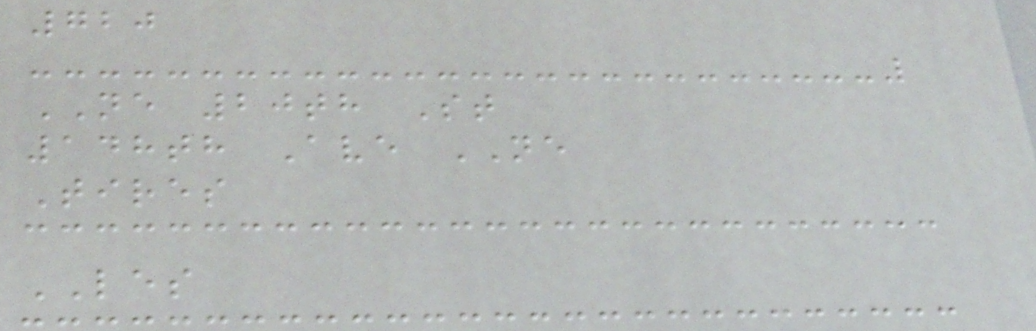720
NE 20th St
148th Ave NE
Tires
LES
